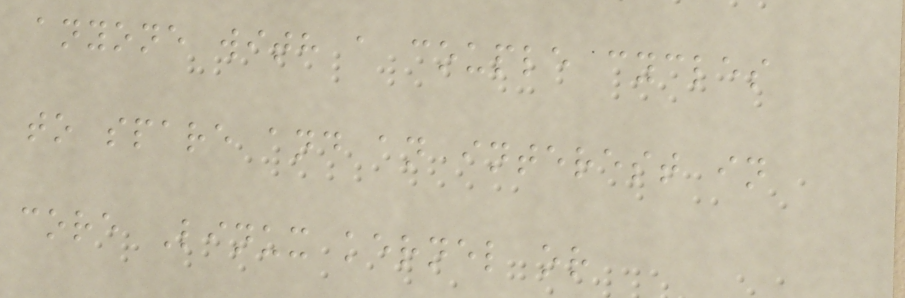anyone with a couple cycles
to spare and an interest in
core Linux kernel or
